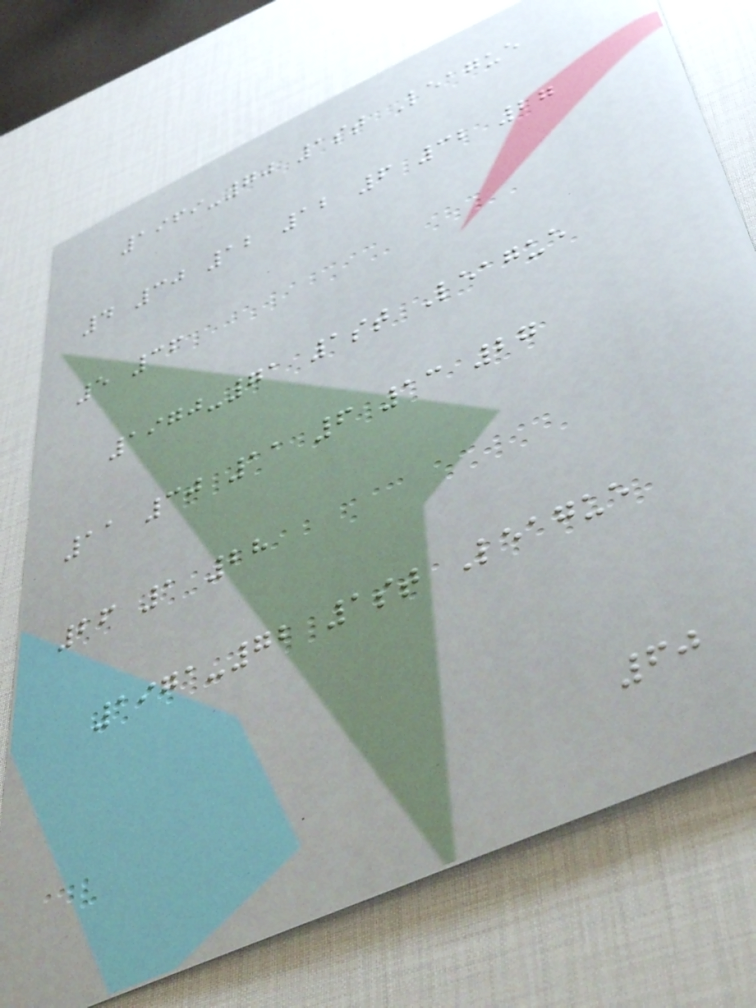1969-70 1st League
4 30 12 12 6 32 27
5 36
1970-71 1st League
11 30 11 6 13 27
26 1 28
1971-72 1st League
60
